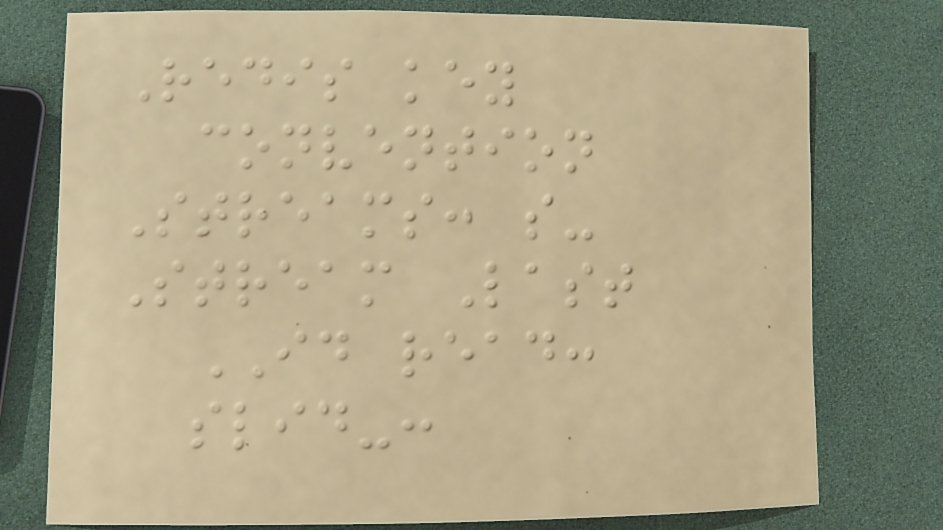Redis key
convention
Streams: s-
Stream Last
ID read:
slid-:
